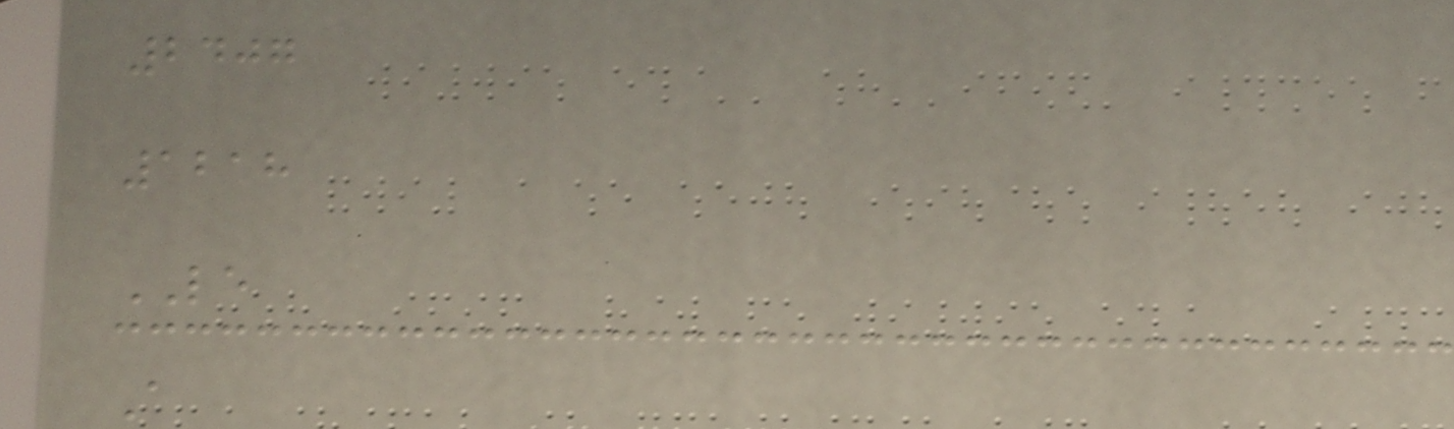2407
1218
LE
A
